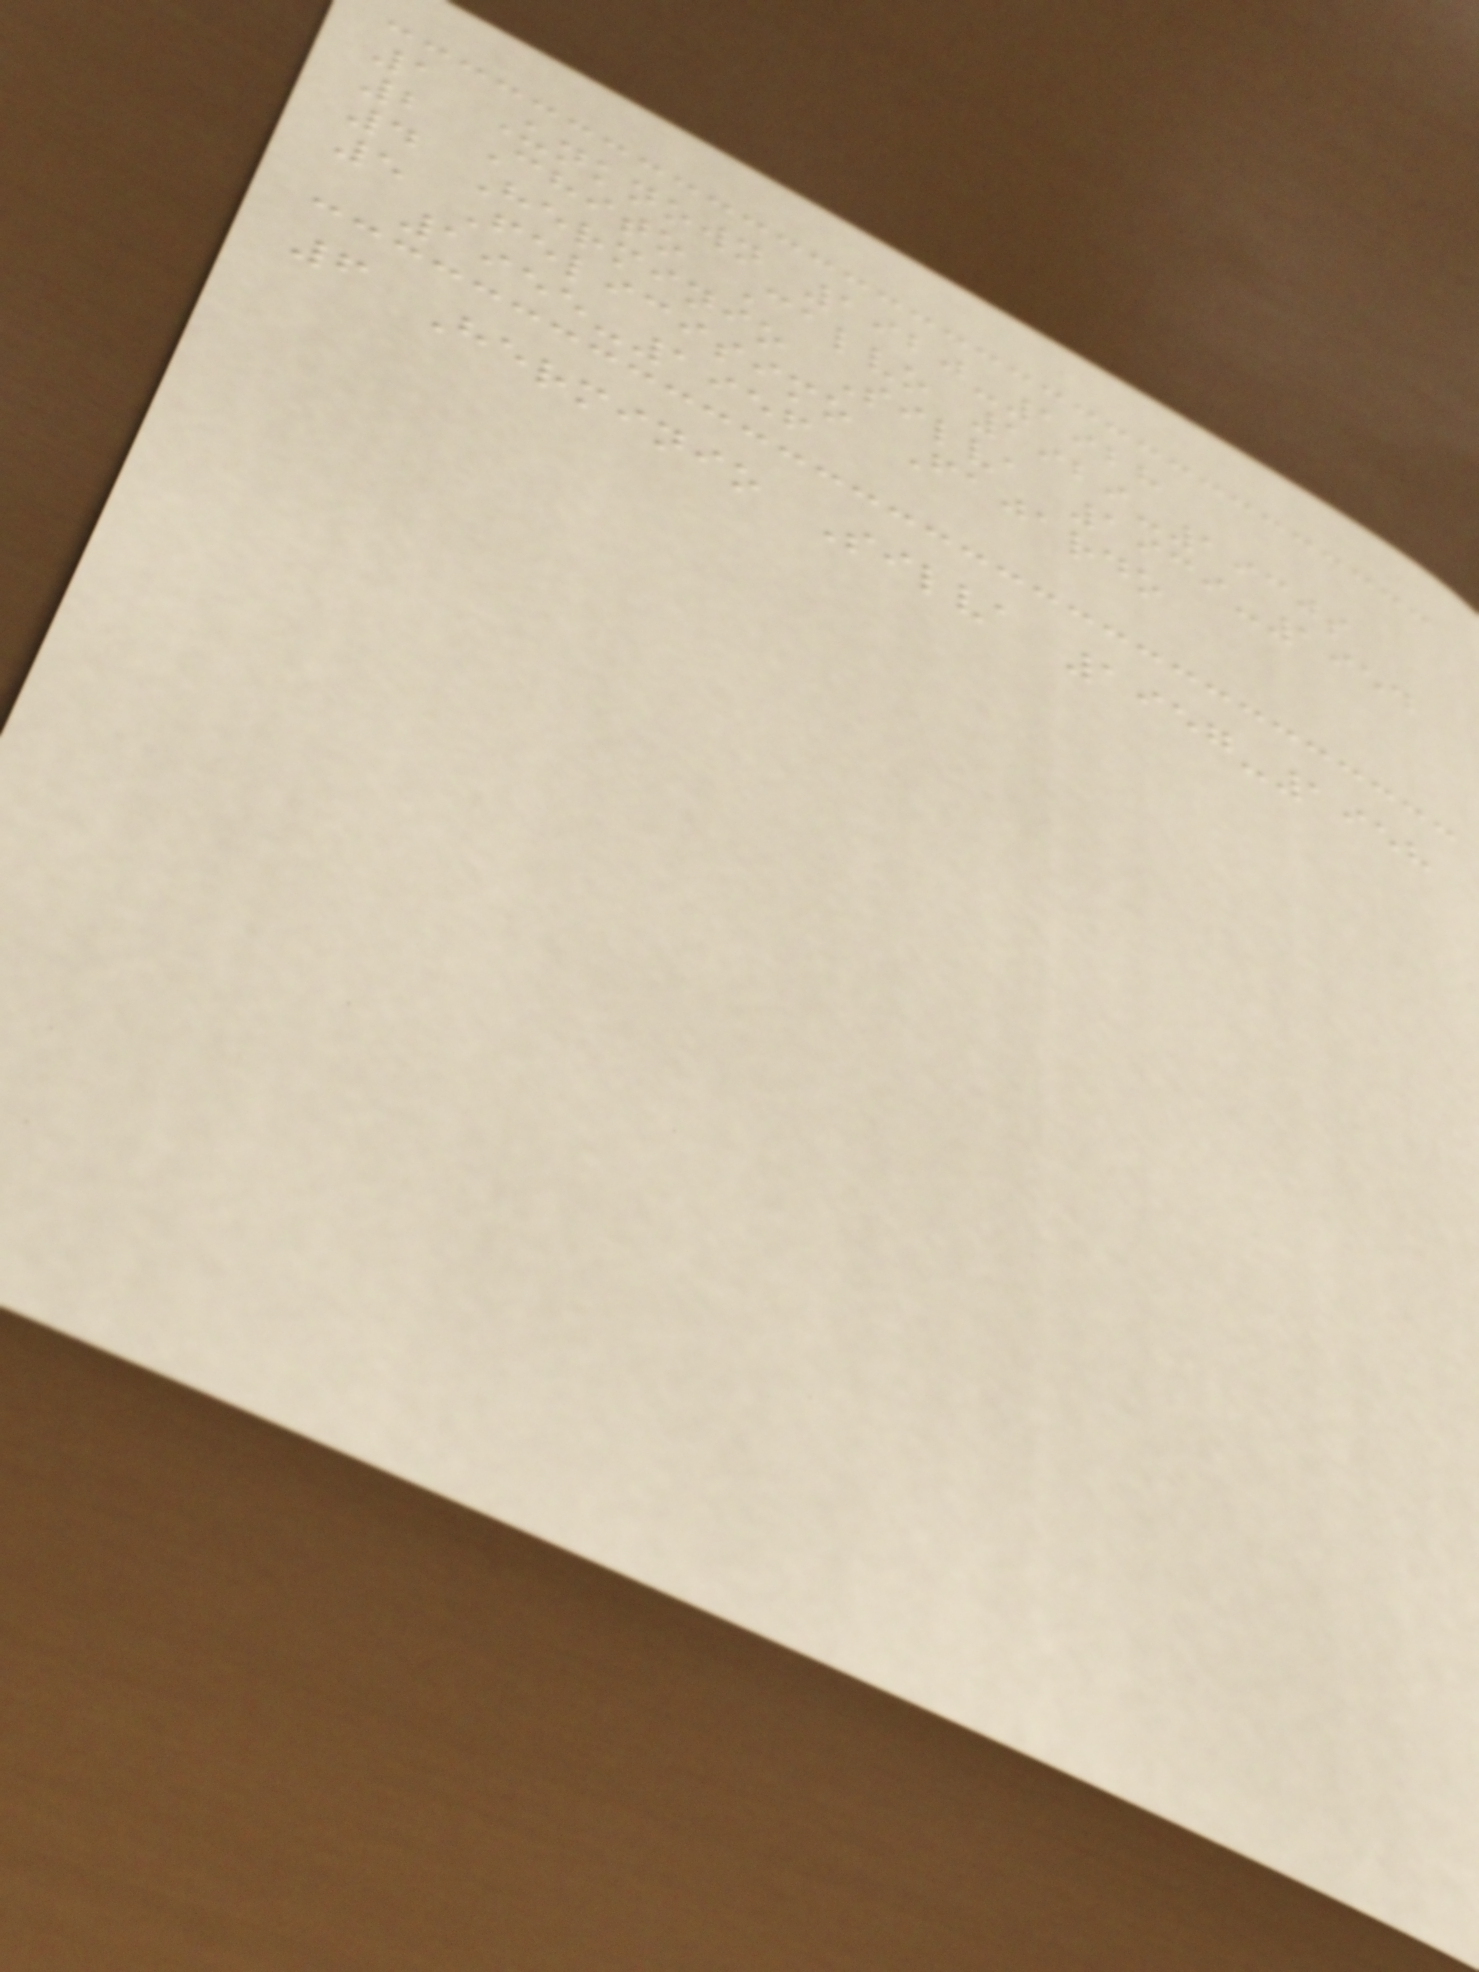1 Unknown 1920-1928
2 Chito Calvo 1929-1930s
4 Herminio Silva 1939-1954
5 Felicisimo Fajardo
1955-1956
6 Herminio Silva 1957-1958
